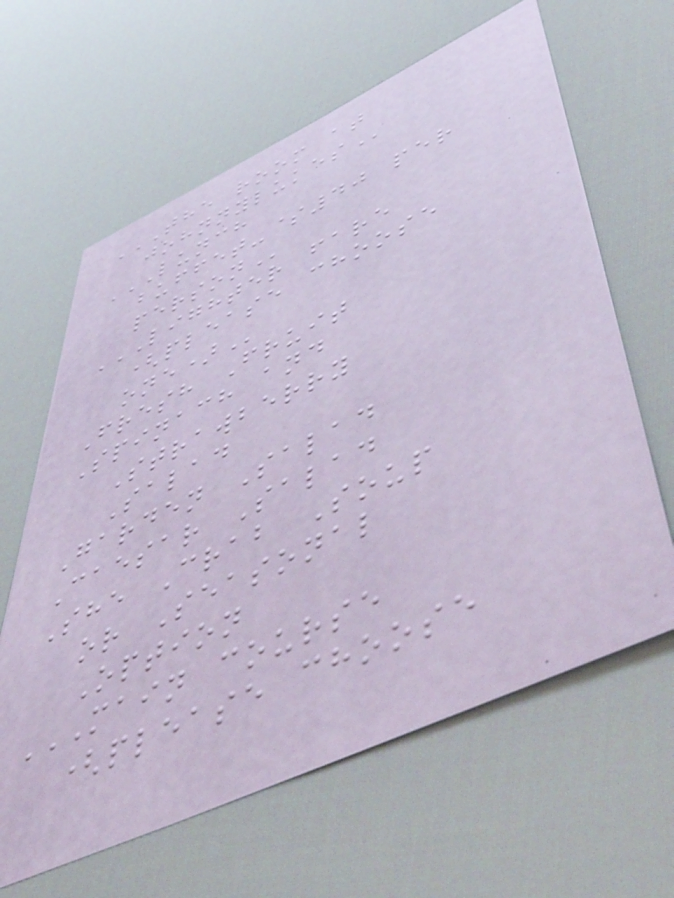THE ROOM AT
JOHNNYLUKES
LUNCH
BUFFET-$40 PER
PERSON
LIGHTER FARE
(PLEASE CHOOSE
ONE)
Fresh Fruit
Spinach and
Strawberry
Salad
Garden Salad
Caesar Salad
She Crab Soup
or Seasonal
Option
MAIN COURSE
(PLEASE CHOOSE
